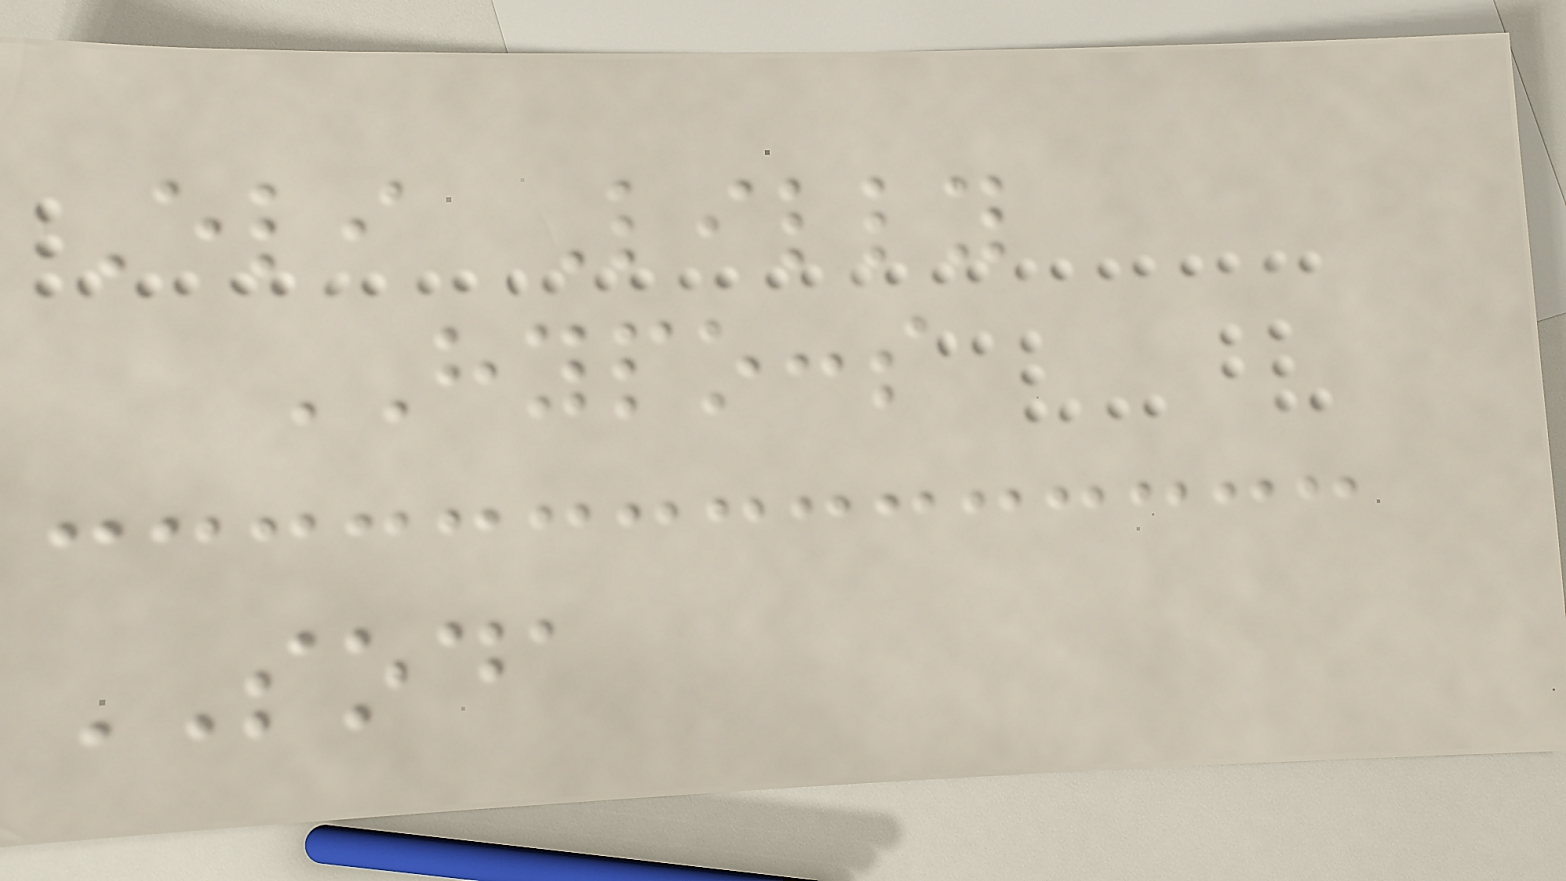Eli Lilly
HYPOCCS
SODA
